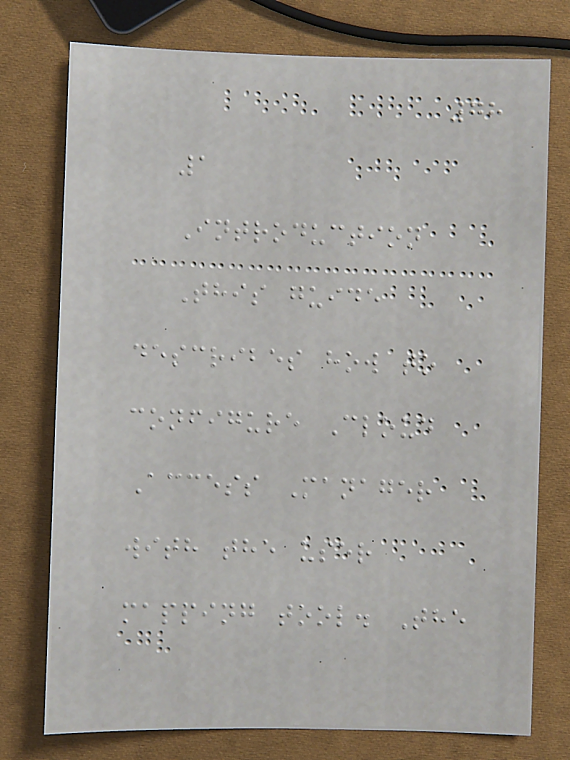78
1
Introduction
This guide
describes how to
configure Cloud
Access Manager
with the user
mapping tool. The
